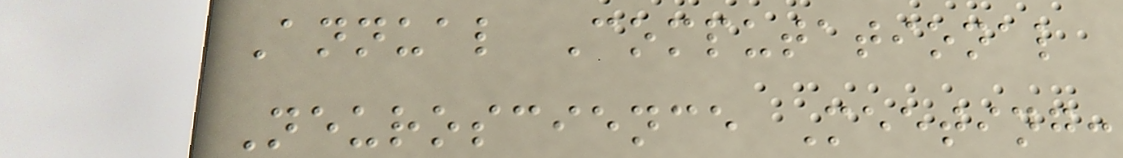Annual Computational
Neuroscience Meeting:
